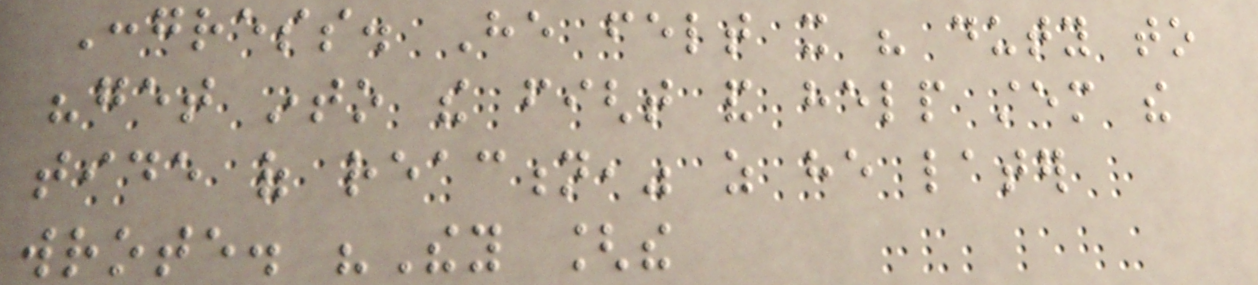Congress. He felt it his duty to
"get into the fight and help stem the
tide of reaction," as he later
wrote. "They [the
